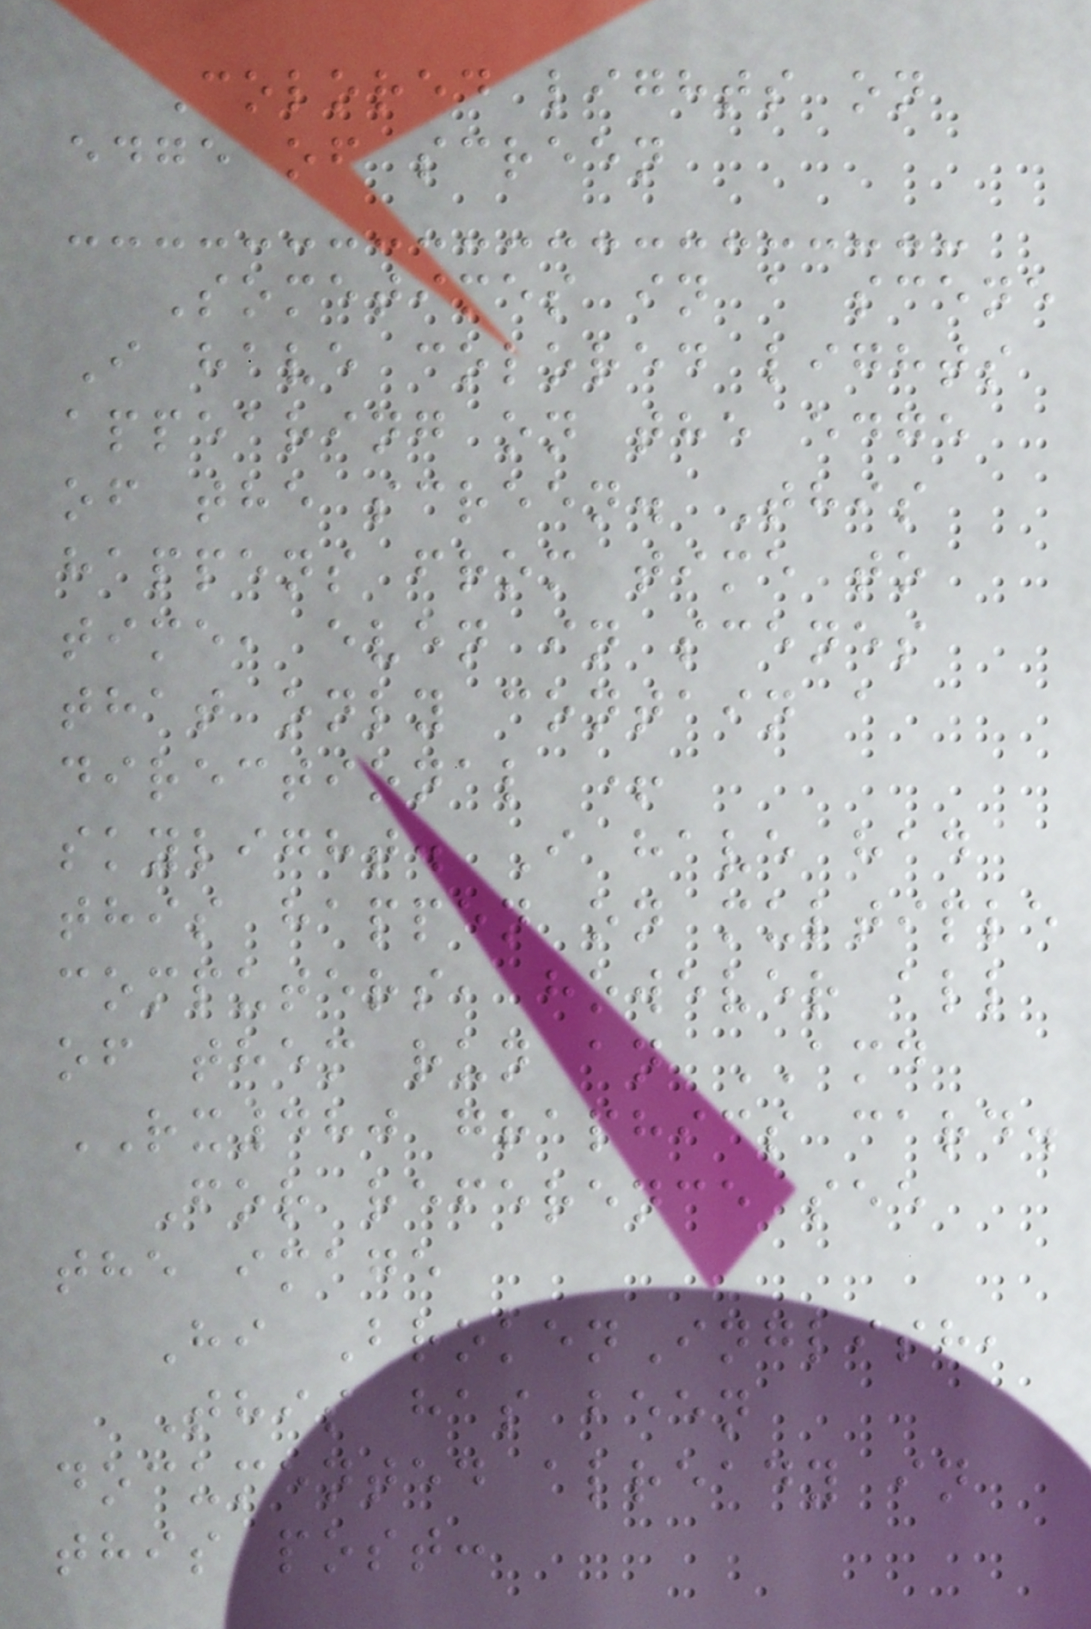Colored lights on
edge of screen
Sometimes in a scene
I have colored lights
appearing on the edge
of the screen. This
happens from time to
time, even in scenes
that only contain a
directional +
skylight. I have had
this happen on multiple
computers, however all
of them run an AMD
RX480 graphics card.
For reference see
the image
Hi BrokenInglish,
This has been
documented already in
this post:
